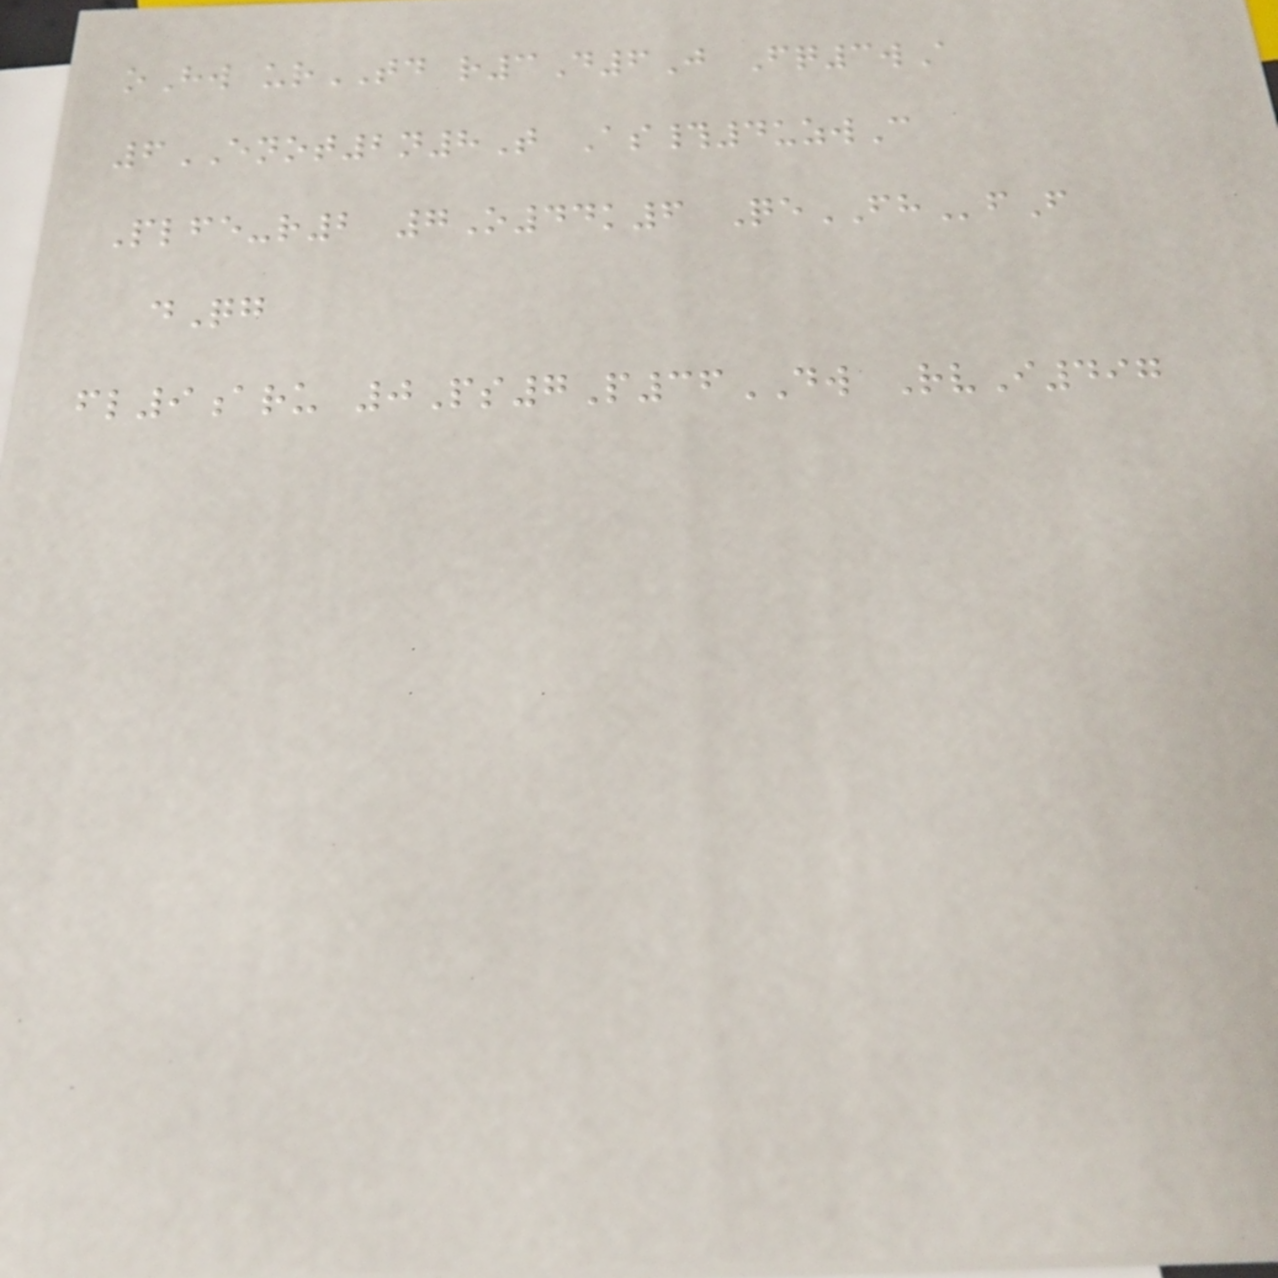oHw urTD r3D6J Fq3wA
6ENOT2n8T As#4uzwC
Plfe-r2 7O44k6 QeFHfF
dQg
fl9aru 0Ps7P36DW RvI497
